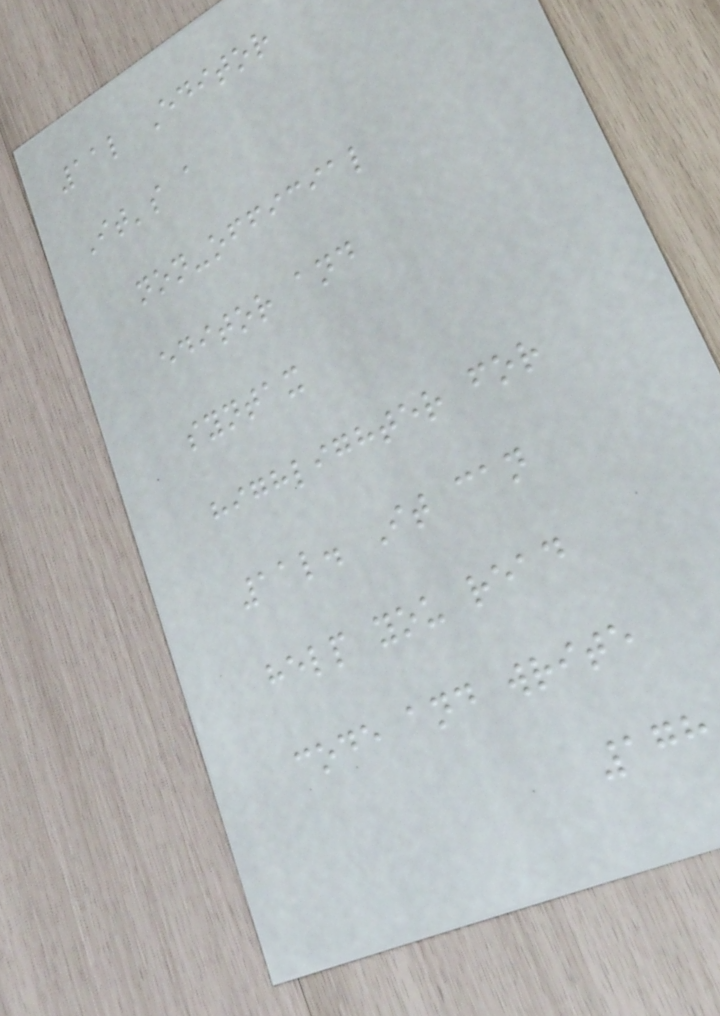11l Editor
It's a
non-official
editor and
syntax
highlighter for
11l. It can
help you read
code and write
178
